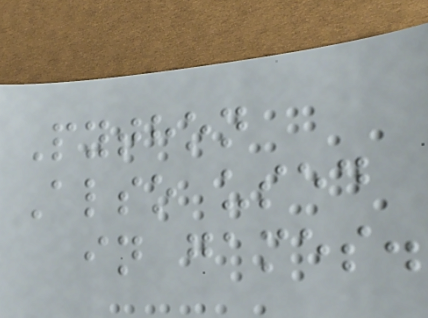Python
Also used
in games.
